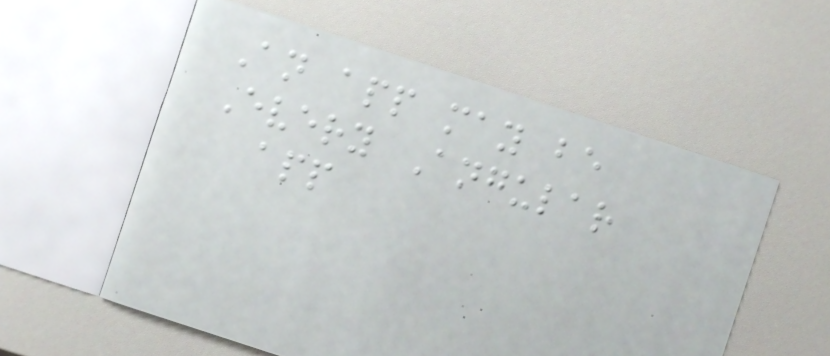An app may be
Every Angular
app
